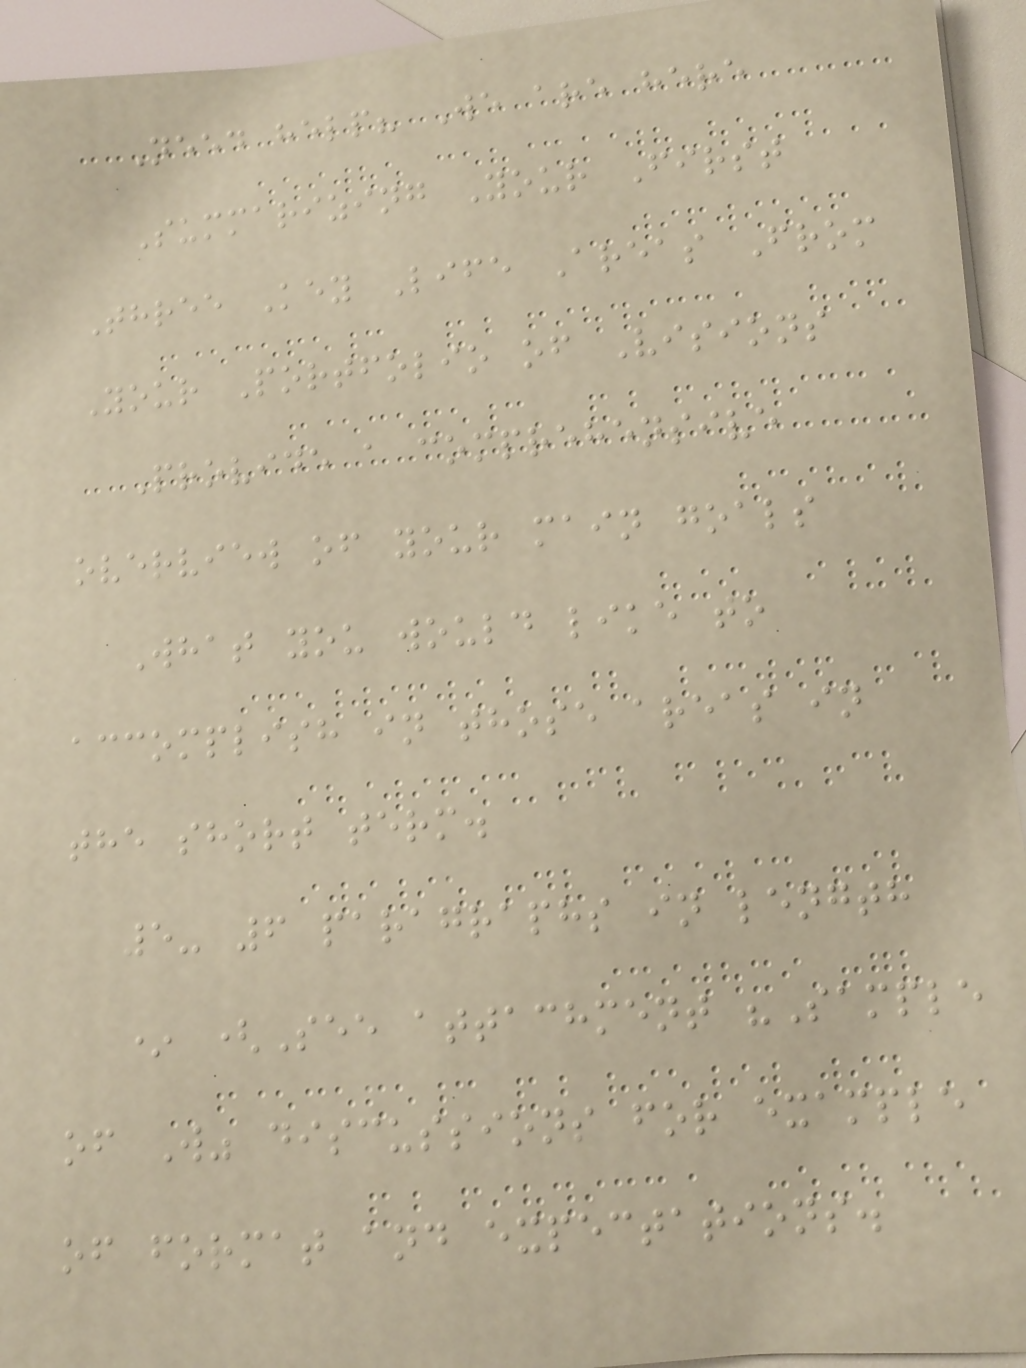Need help? We are here
Summarizing Your First
Three Key Life Areas From
Your Portfolio of Visions
Provide a comprehensive
overview of your main goals
What you would like to
accomplish in those areas in
the short term.
5- 6 paragraphs in length
* (See attachment "Sample
of W" discussions for example
of format and expectations.
